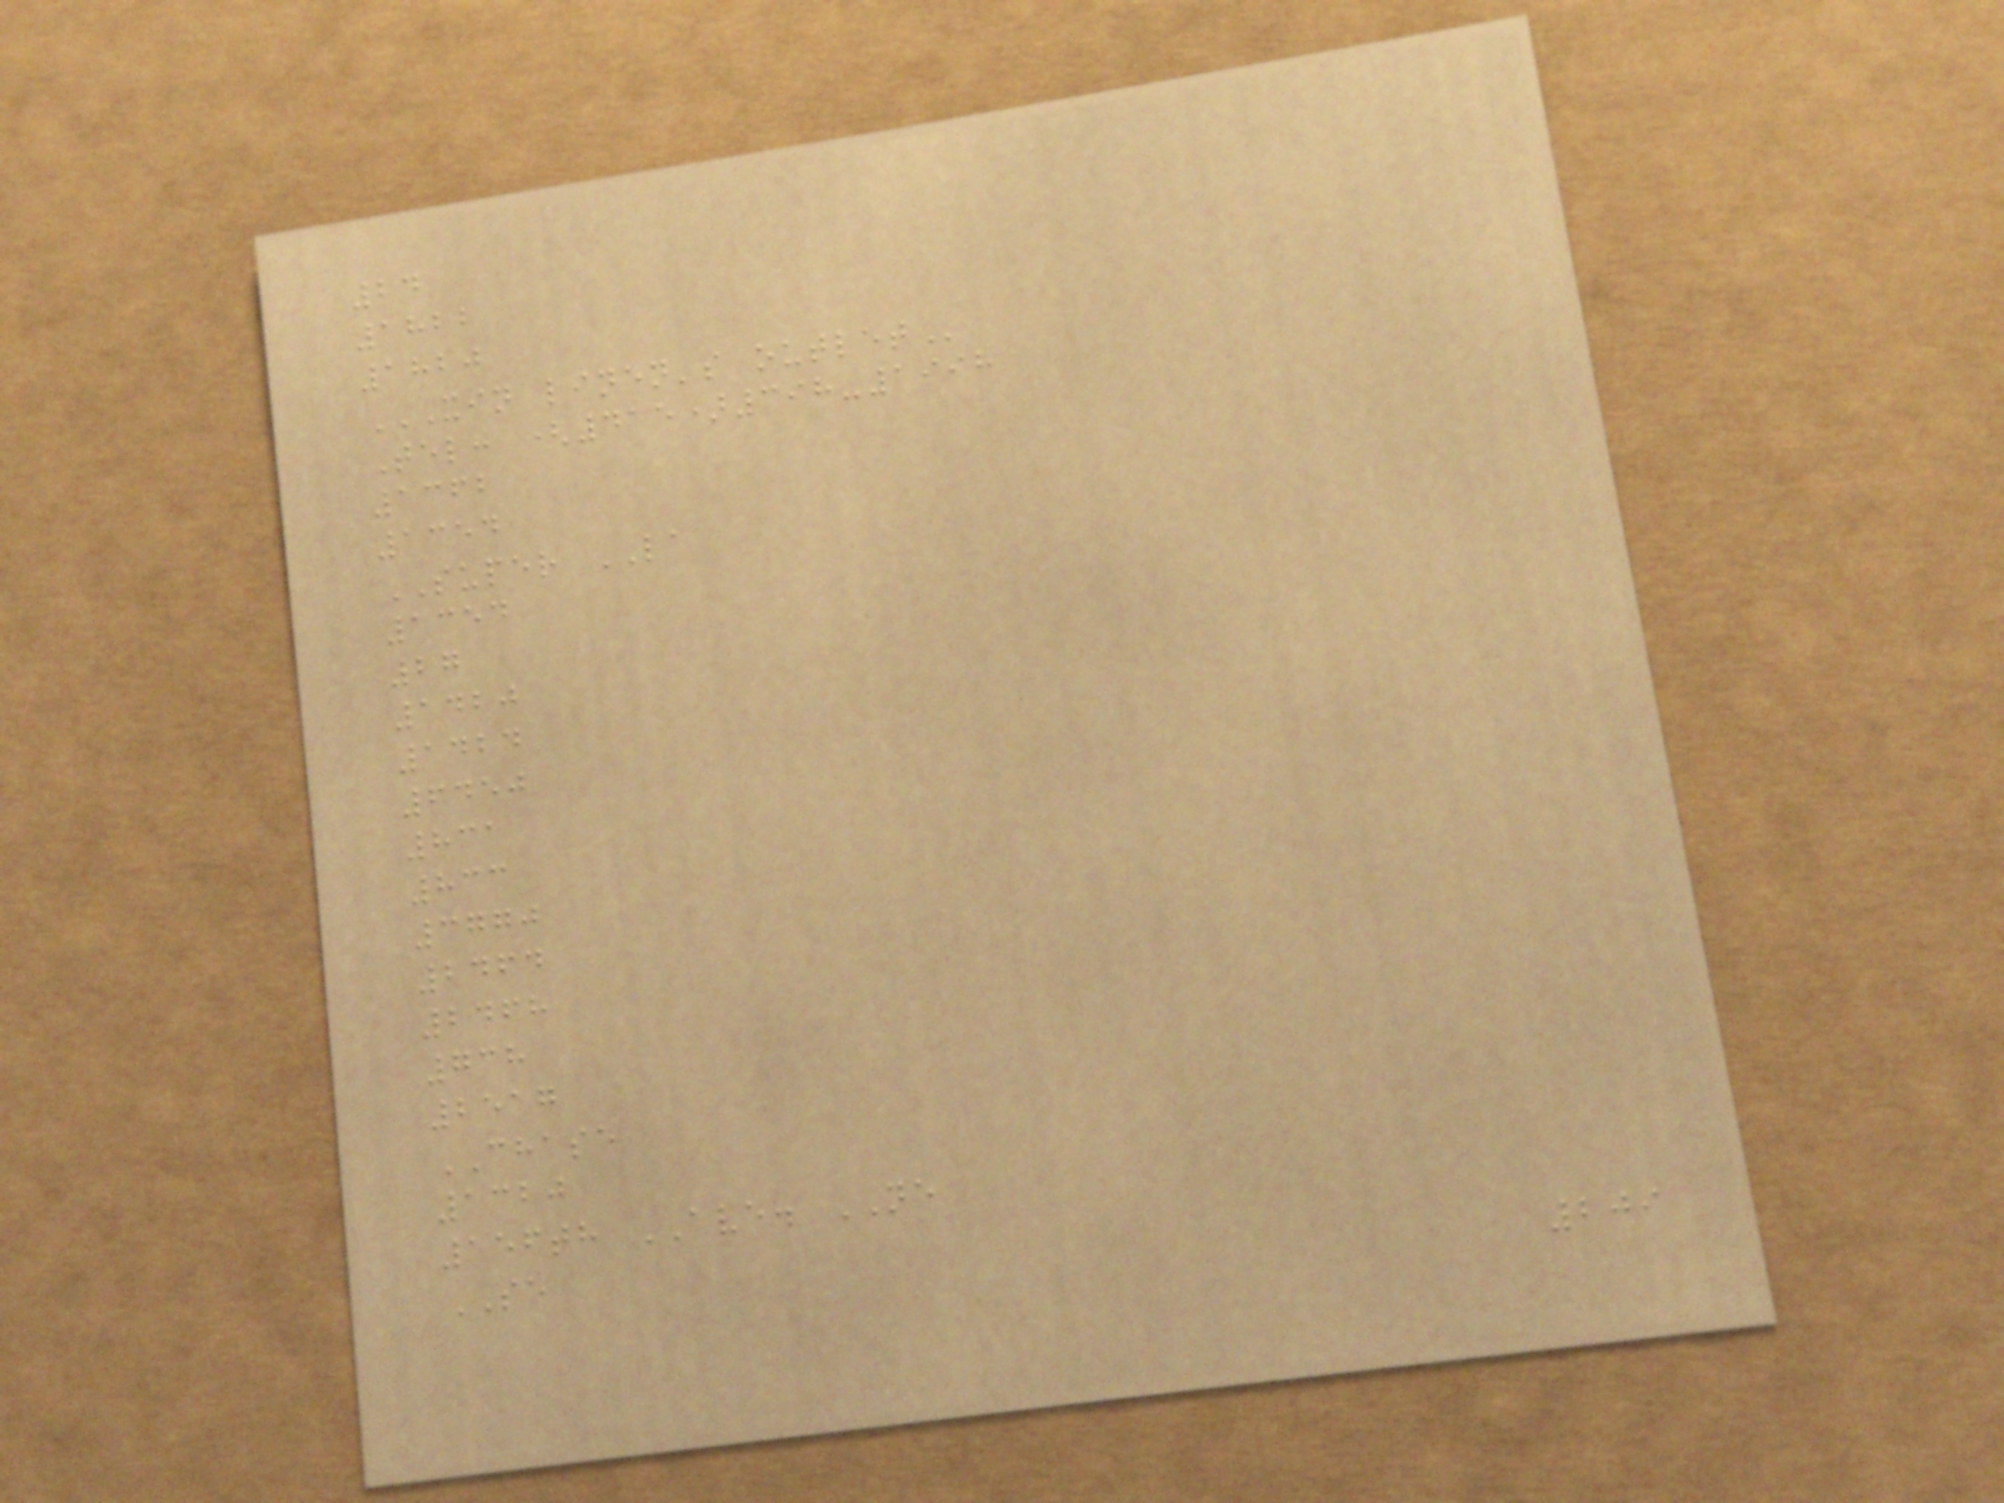24
1822
1820
XIN LINEN'S OUTLET
Tel: (415)398-1998
1362
1354
SUPER LA
1354
27
1420
1424
6450
831
833
3770
2464
2468
738
2517
CHASE
1320
156th AVE. NE
SE
209
